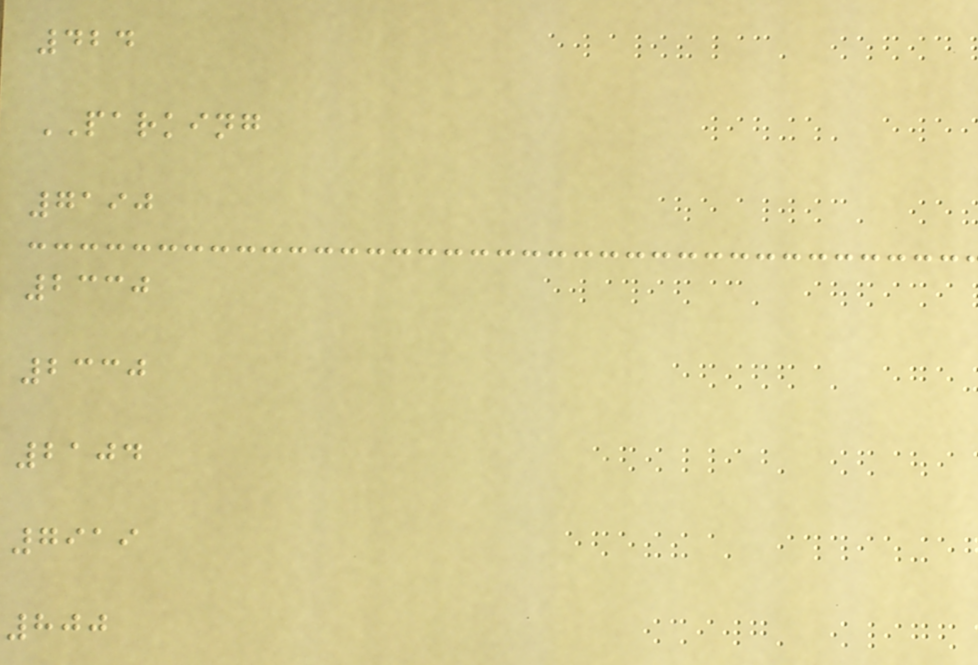424
PARKING
7190
2330
2330
2104
7919
800
